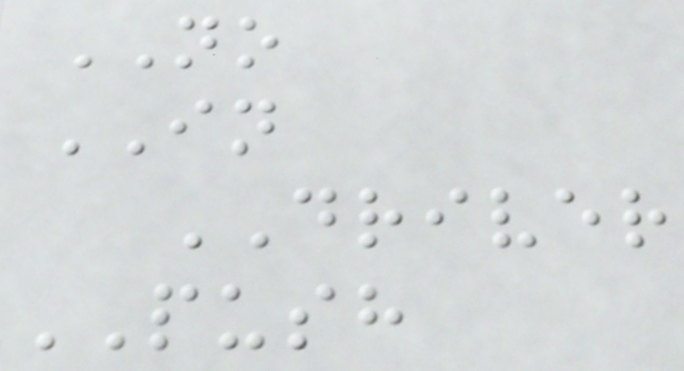NO
IN
DRIVER
PUSH
